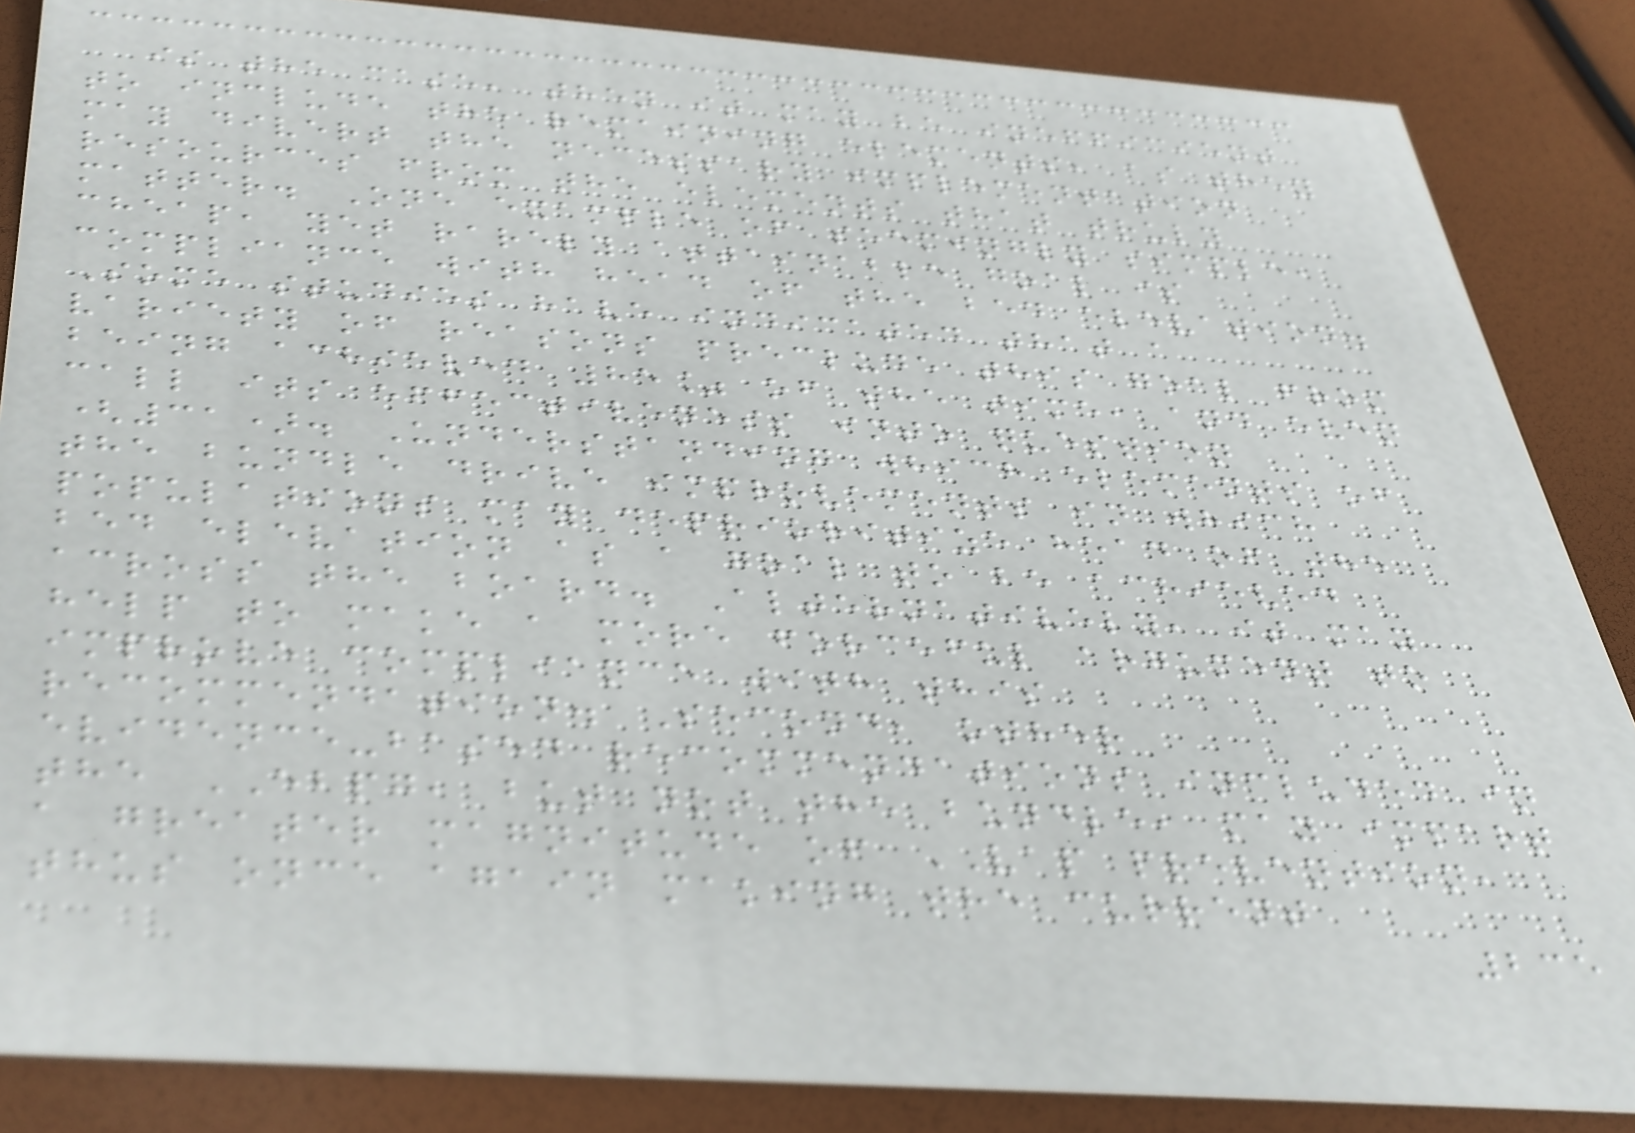is the case, then it may be inefficient
to include the remaining elements, as they
may divert the necessary implementation
resources from the elements that truly
matter. One example of seemingly simple,
cheap, yet rarely attainable goal is
compliance with head of the bed elevation.
Some studies have indicated that a
variety of reasons preclude this goal from
being achieved 85% of the time, and even
call its effectiveness into question
(31). Understanding which elements of
the bundle drive improvements in which
populations may deprioritize head of the
bed elevation as a goal to be achieved
across the board. Alternatively, it may
help to make a more forceful argument to
improve compliance with this
recommendation. Second, other
evidence-based recommendations included in
the EBPG, but not the bundle, may impart
a greater magnitude of VAP prevention,
thus once again making the current
235
